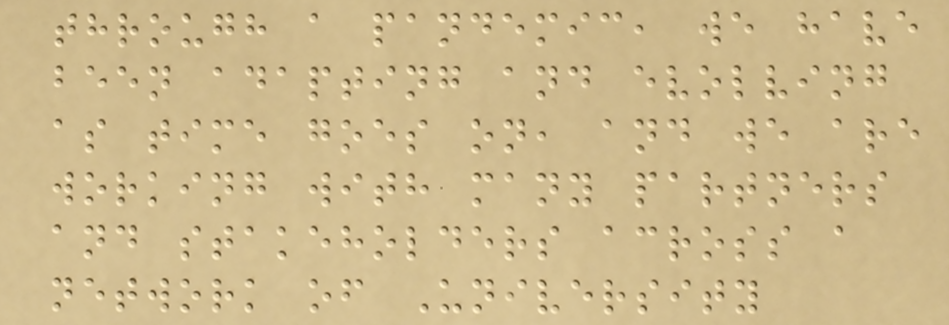through a pandemic, we have
been adapting and evolving
as time goes on, and we are
working with many partners
and stakeholders across a
network of University
